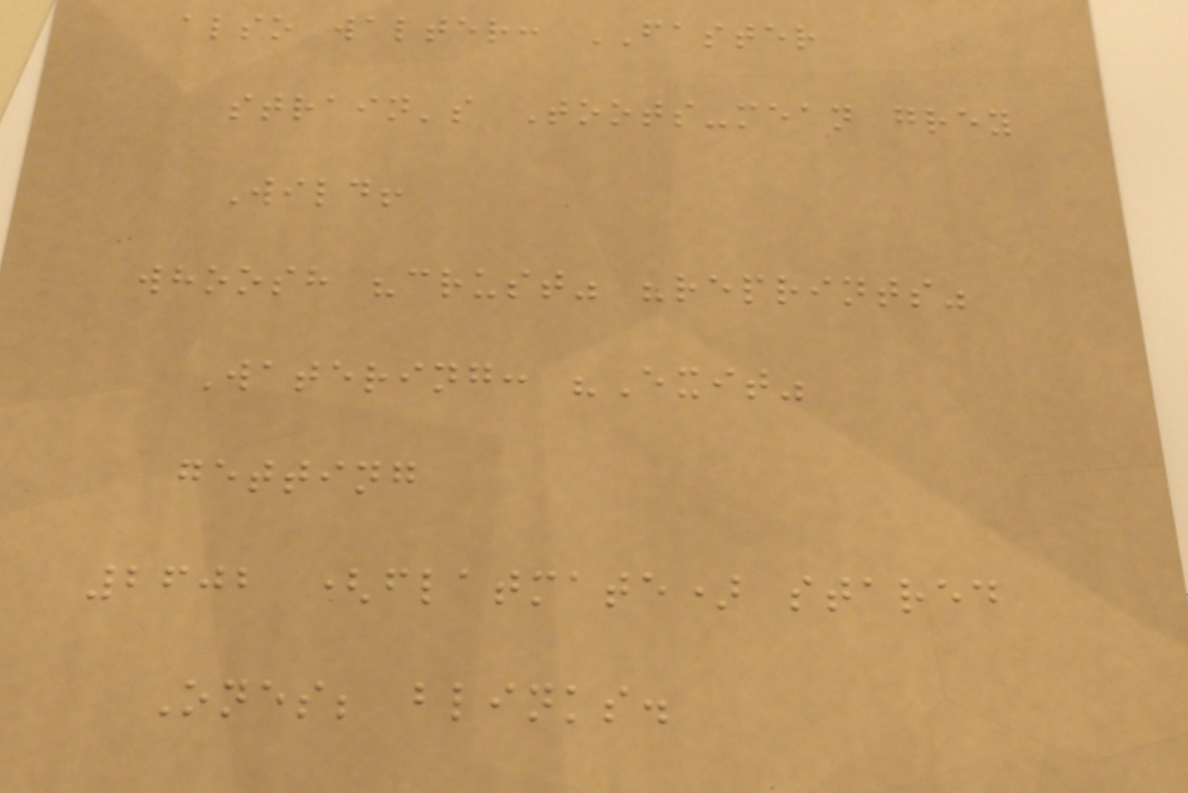also walter: FASTER
strain's Toots-mean grey
Wild!
whoosh "crust" "reprints"
Watering: "Exit"
getting
2602 (flatmate) stared
Ones; blinks.
